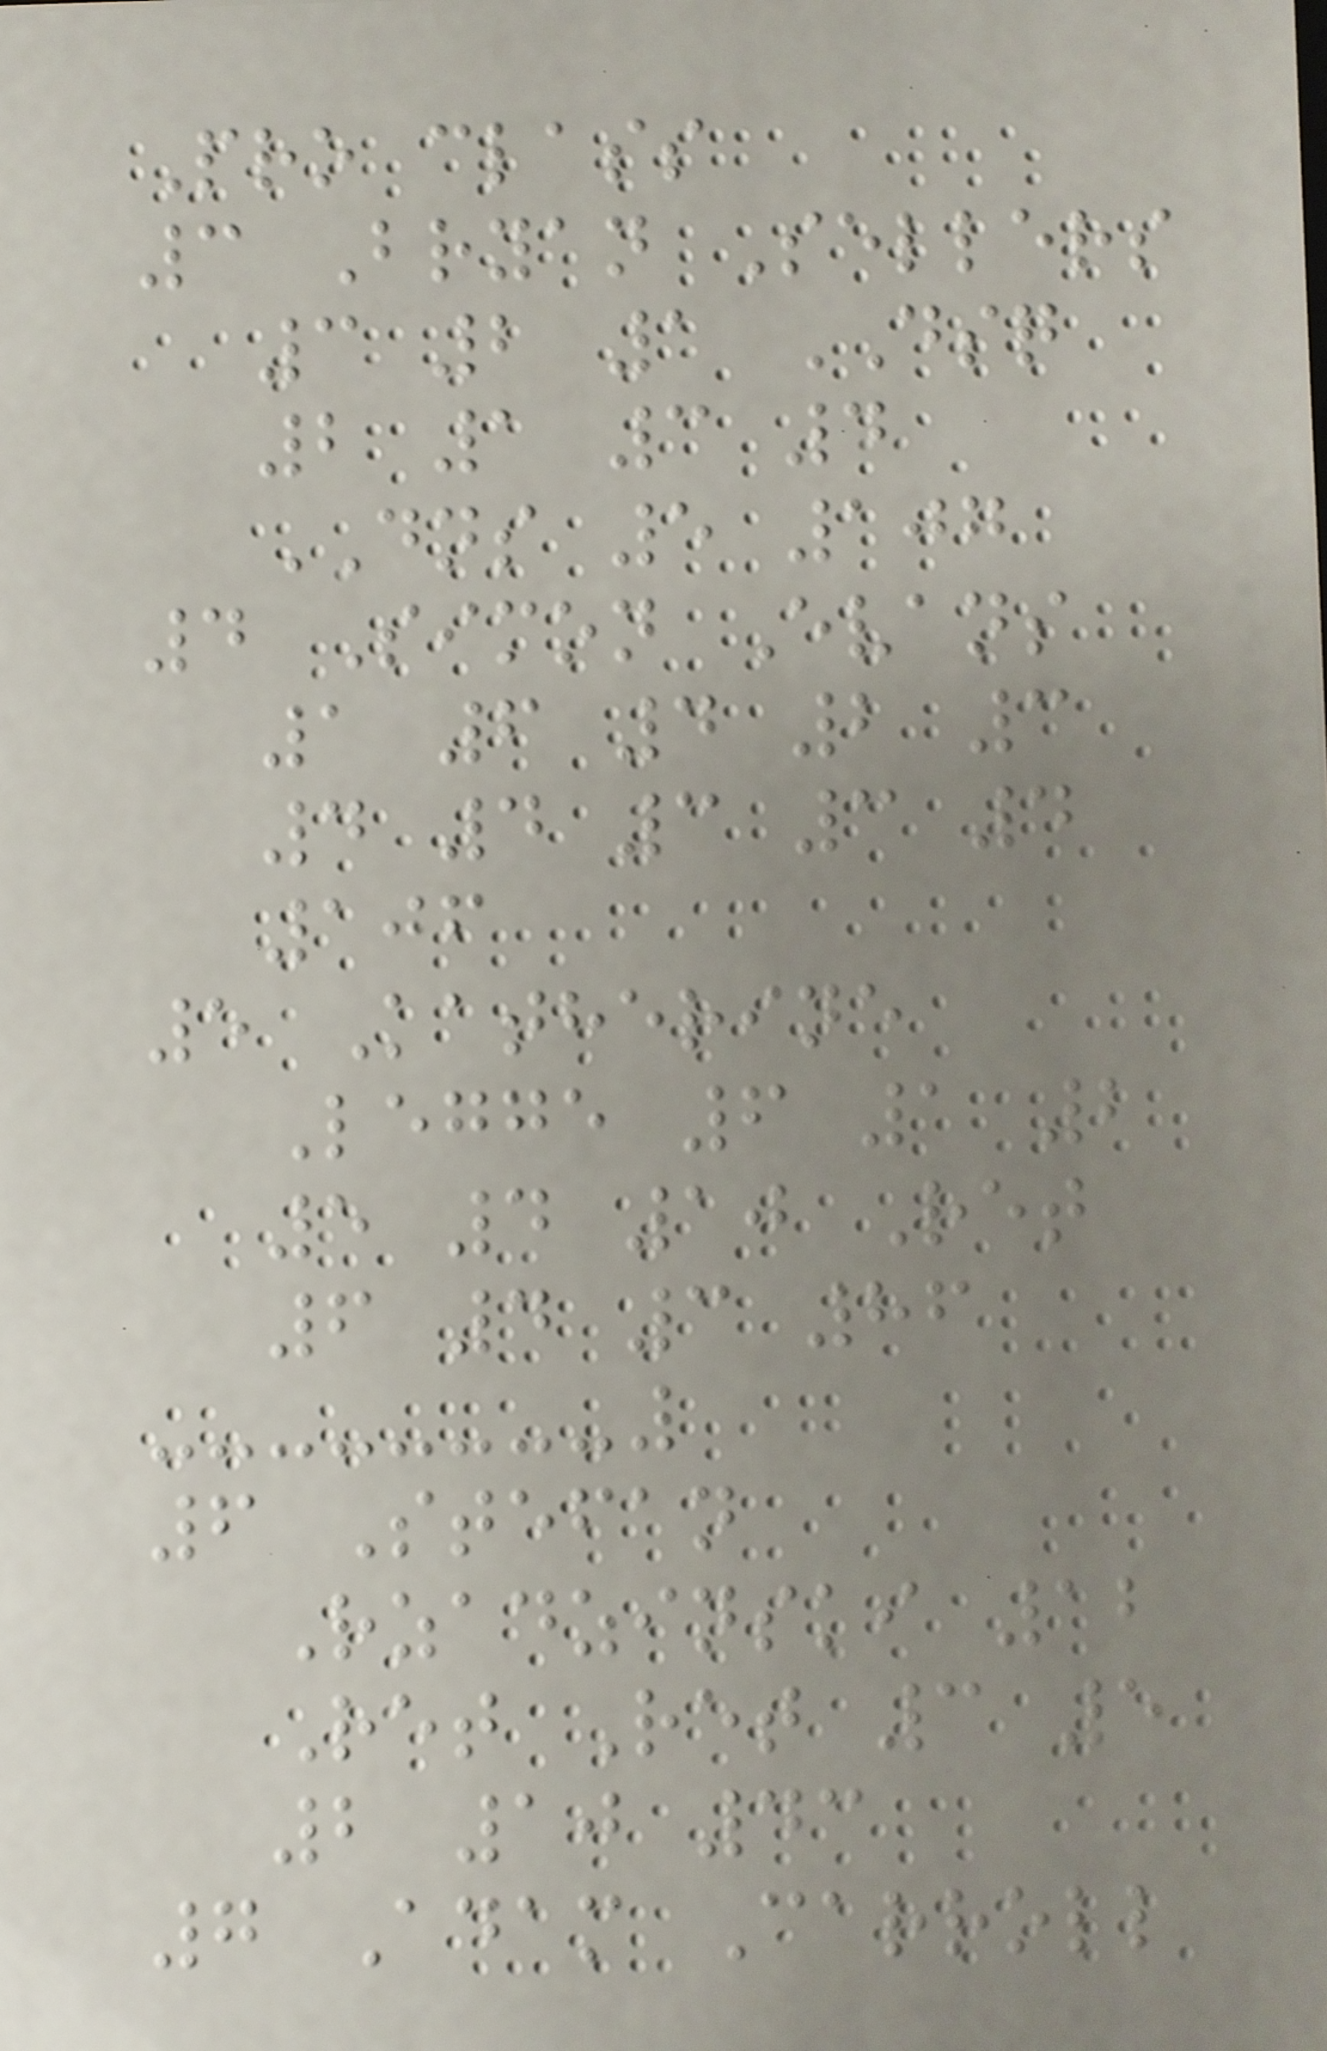Pro class
3 Bryan Sellers
3 2 1 DSQ
2 1 3 4
DNS 5 107
4 Simon Evans
1 6 4 2 3
4 4 3 3 4
106
5 Katherine
Legge 6 1 2
5 4 10 Ret
6 4 3 86
6 Stefan
Rzadzinski 12
Ret Ret 3 5
2 10 43
7 Adam Carroll
